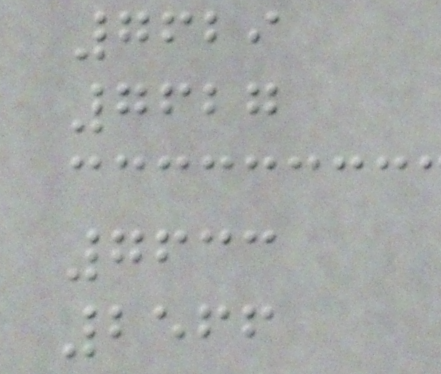7629
7627
7633
2566
